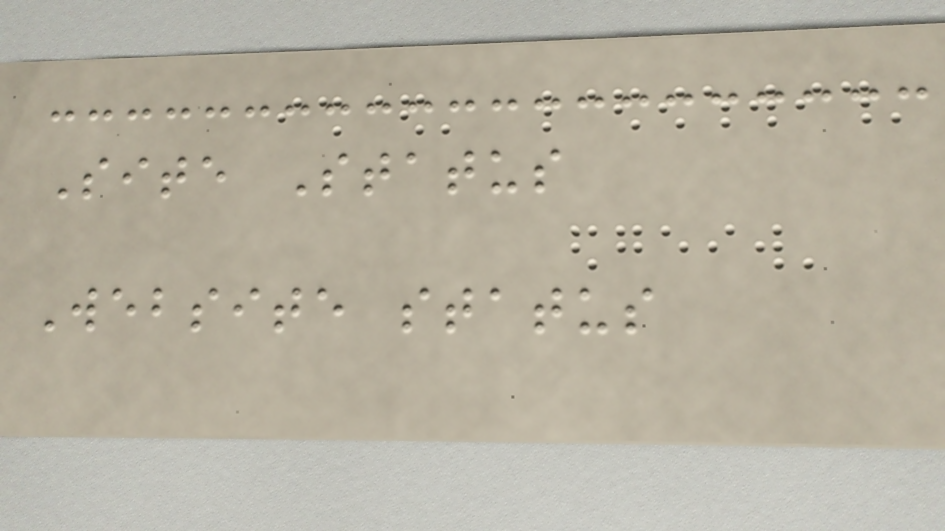Site Status
Website status
